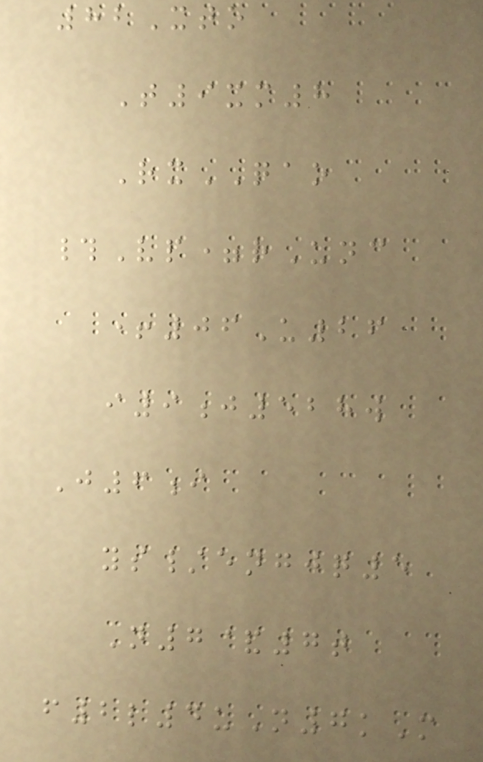82Xto
T9xm8
RxQAO
#Vp=rUnc
+06U26
i9j528w
J6i
ys/engjq5
N7&7t
f2l4uN7kM
